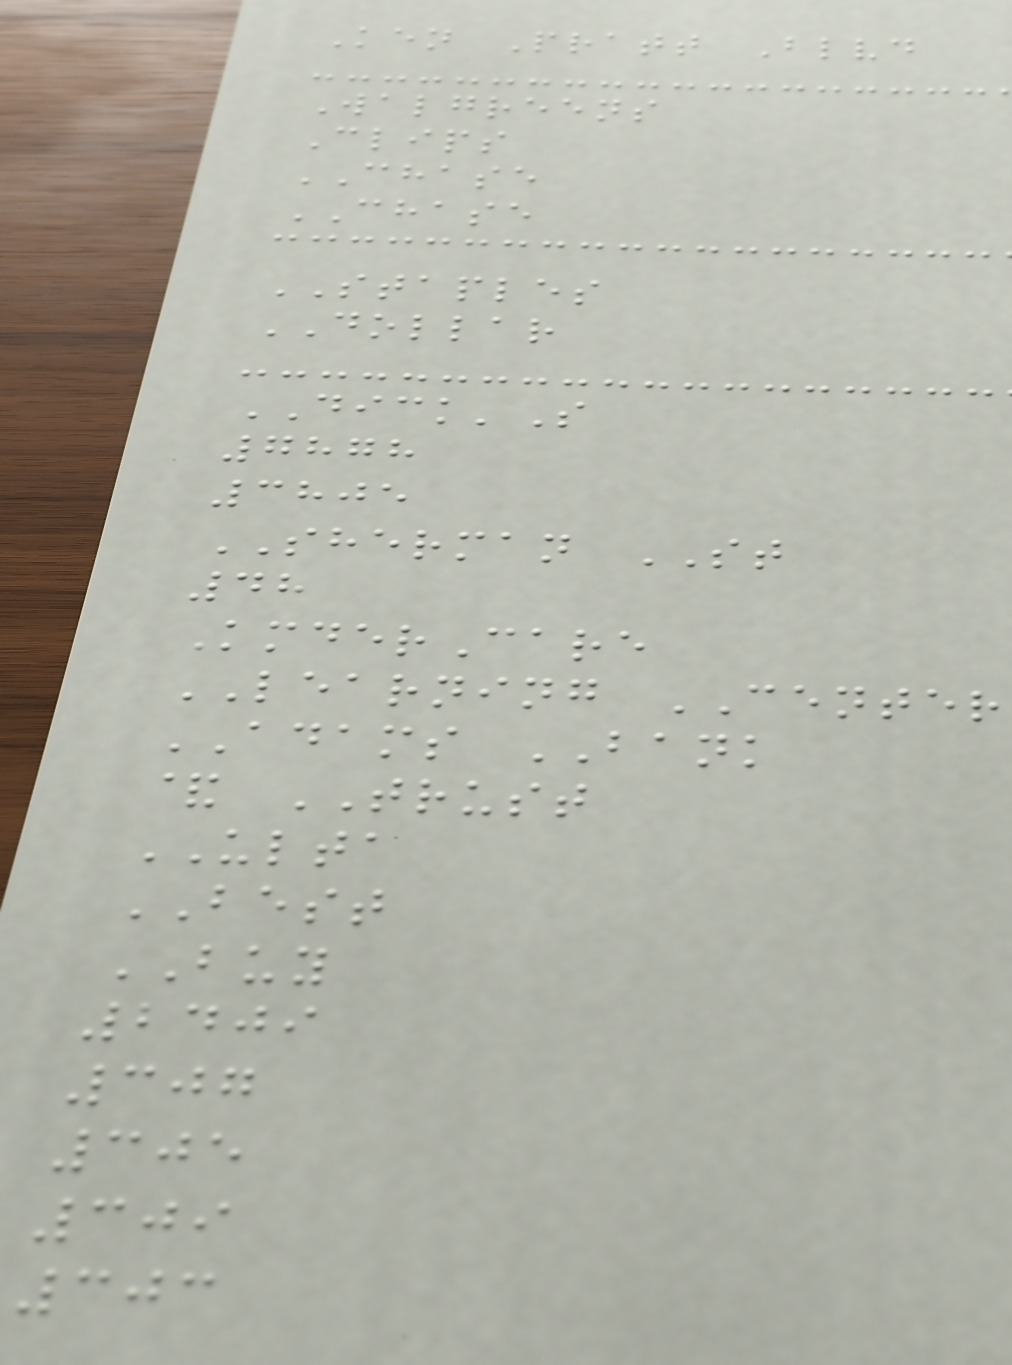Ken Pratt Blvd
Walgreens
Clips
CHASE
CHASE
STAPLES
DOLLAR
DICK'S
7878
3805
SHERMAN ST
48
KmderCare
LEARNING CENTER
ADAMS BANK
& TRUST
ULTA
BEST
BUY
2409
307
305
309
303
